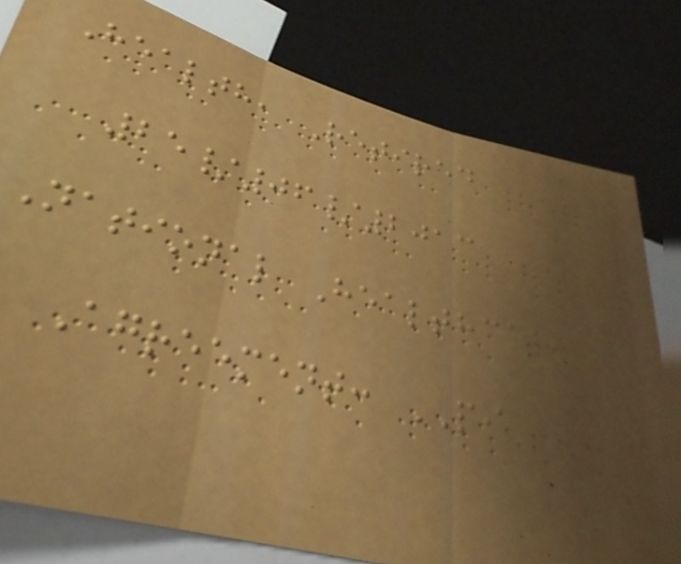Health, Retired
25/06/2013
National Healthcare
Agreement: PI
